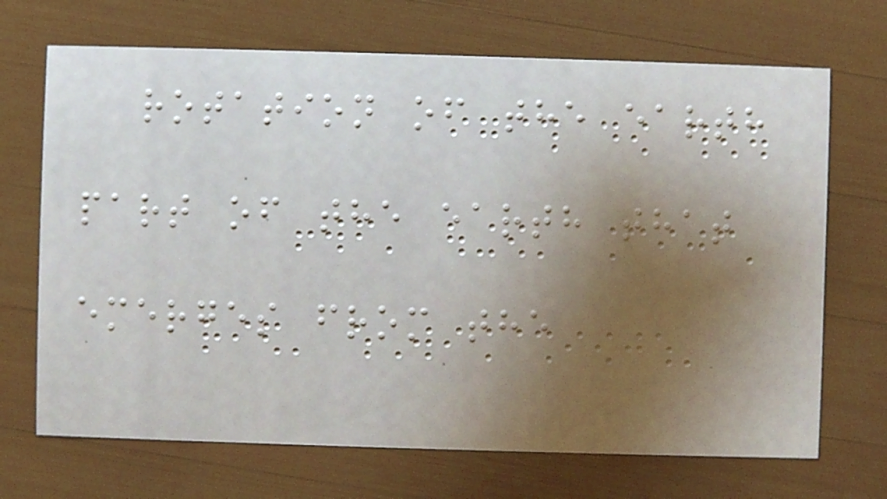rotation of the earth
part of the earth that
emerges from the
